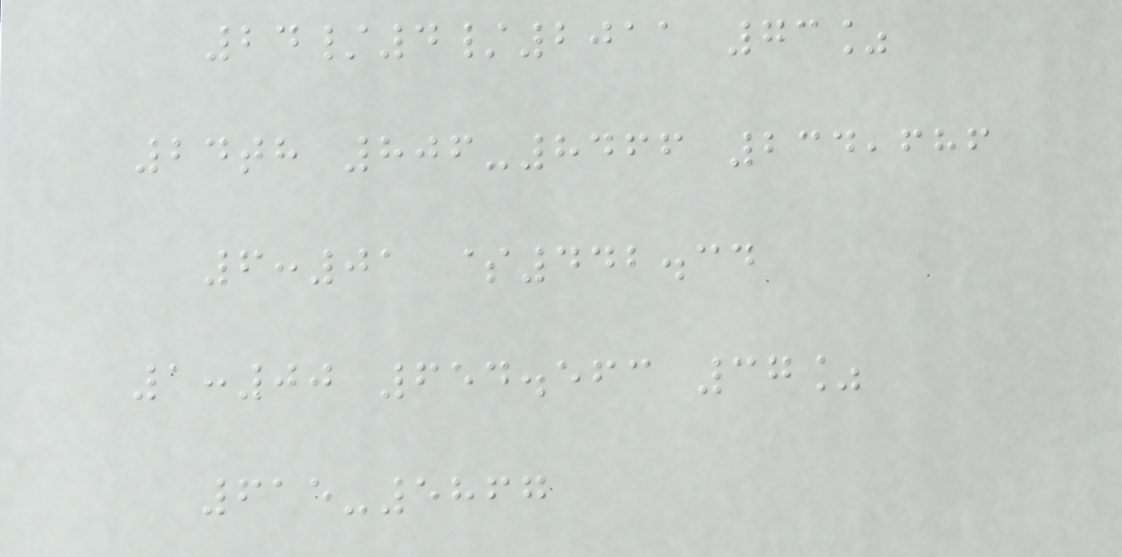24/4/2011 73%
24th 806-8466 234,686
6:01 $442.34
1:00 654.563 37%
615-5867
